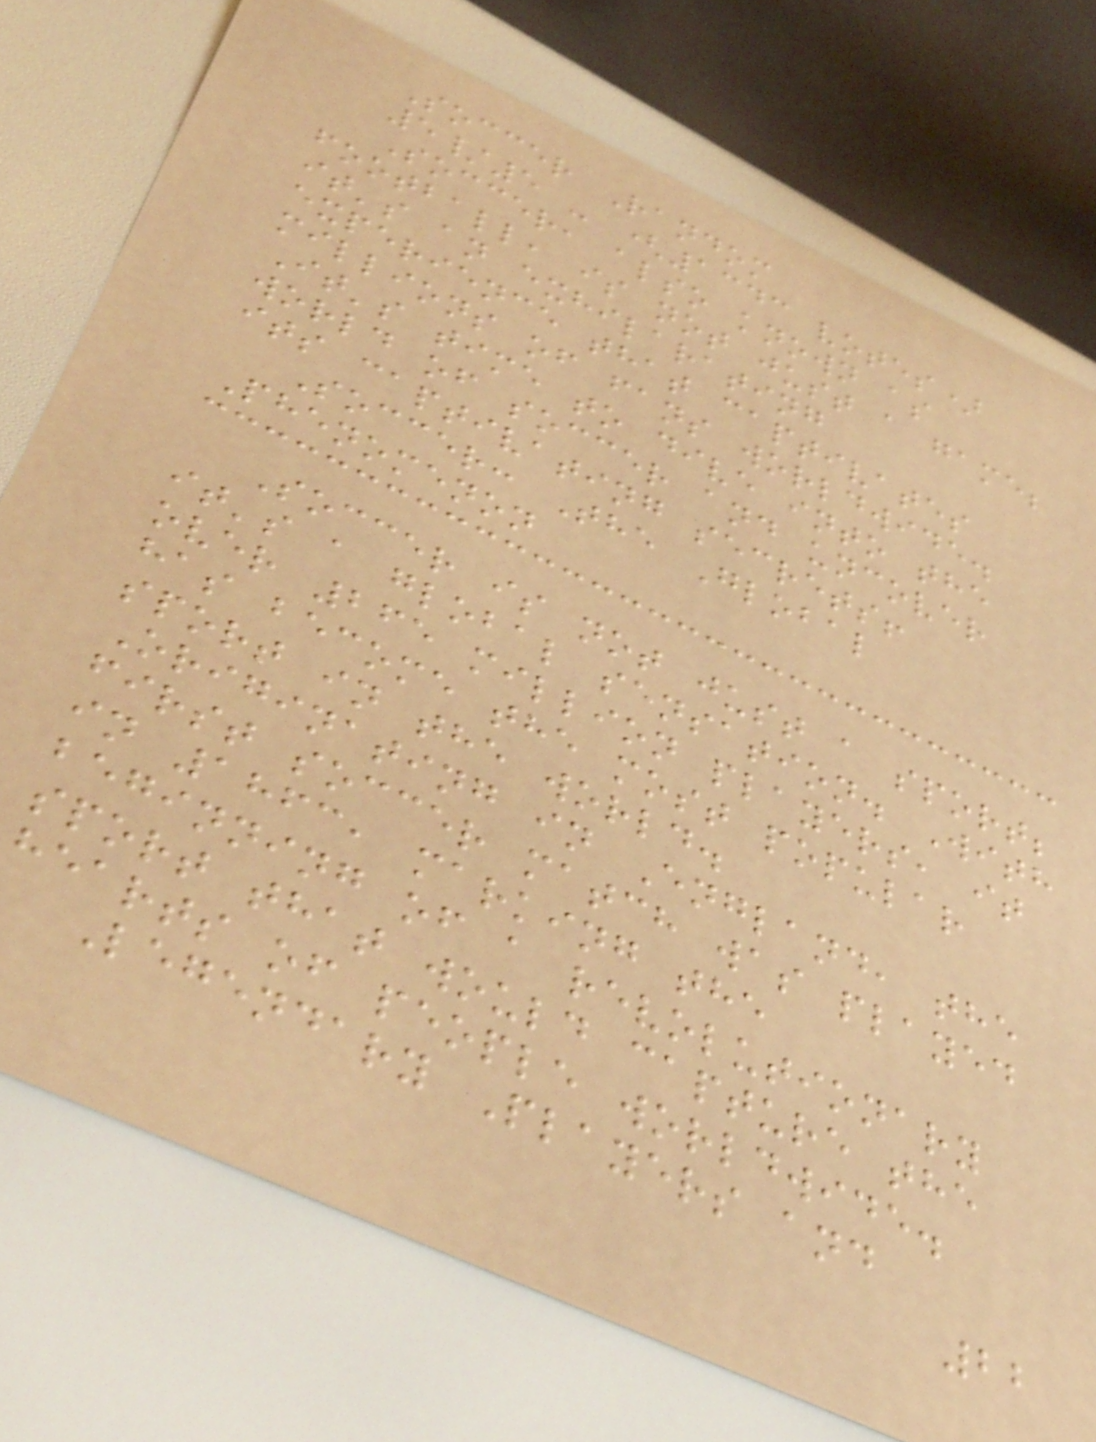Soccer Random
5/5 - (1343 votes)
Soccer, also known as
football, is not just a game;
it's an exhilarating
experience that captivates
millions of fans worldwide.
It's time to dive into the
world of soccer and uncover
its captivating secrets!
Soccer: The Global
Phenomenon
Soccer is not just a sport;
it's a global sensation. With
over 265 million players, it
has become the most popular
sport in the world.
Originating in England, the
first soccer match was played
in 1863, marking the
beginning of a revolutionary
sport that would capture the
hearts of people worldwide.
Legendary Players and
22
